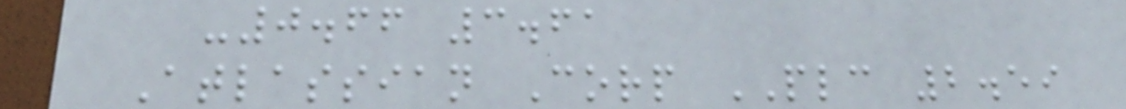-0.66 3.61
Atlassian Corp PLC 2.59
